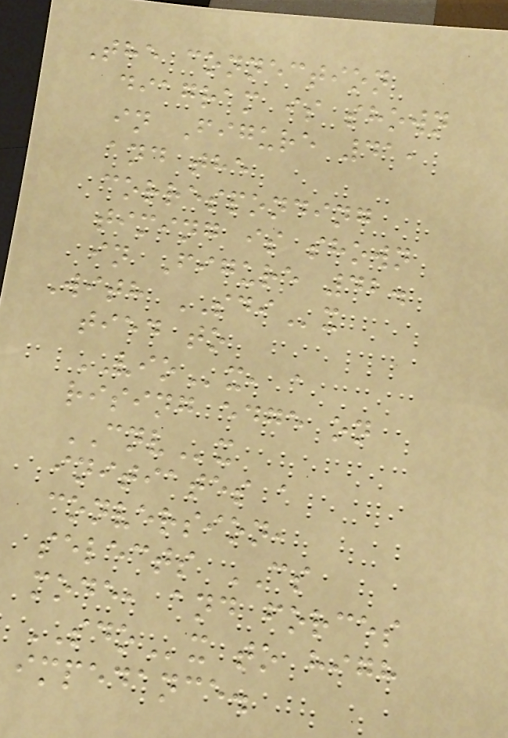The connection
diagram is shown
in Figure 41,
and the
corresponding
timing is shown
in Figure 42.
With SDIx
tied to
VIOx, a
rising edge on
CNVx
initiates a
conversion,
selects CS
mode, and forces
SDOx to high
impedance.
